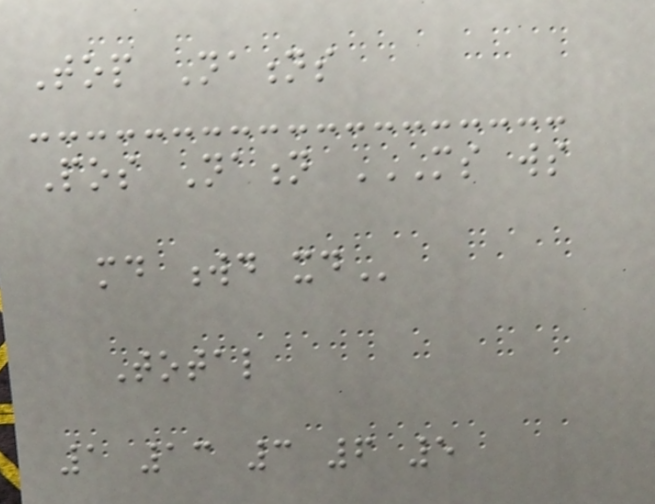Top Nations
Pos Nation MS WS
MD WD XD
Total
1 13 3 6 5
